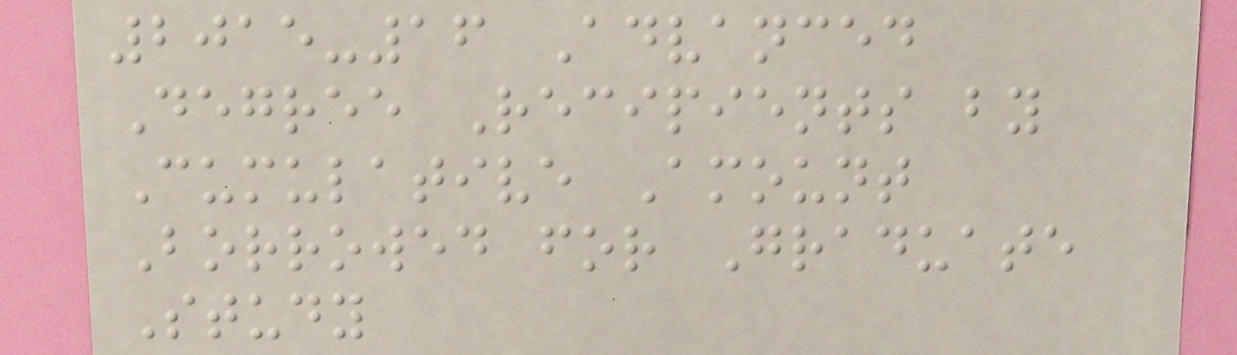2015-16 Advanced
Degree Recipients by
Cumulative Amount
Borrowed for Graduate
Study
